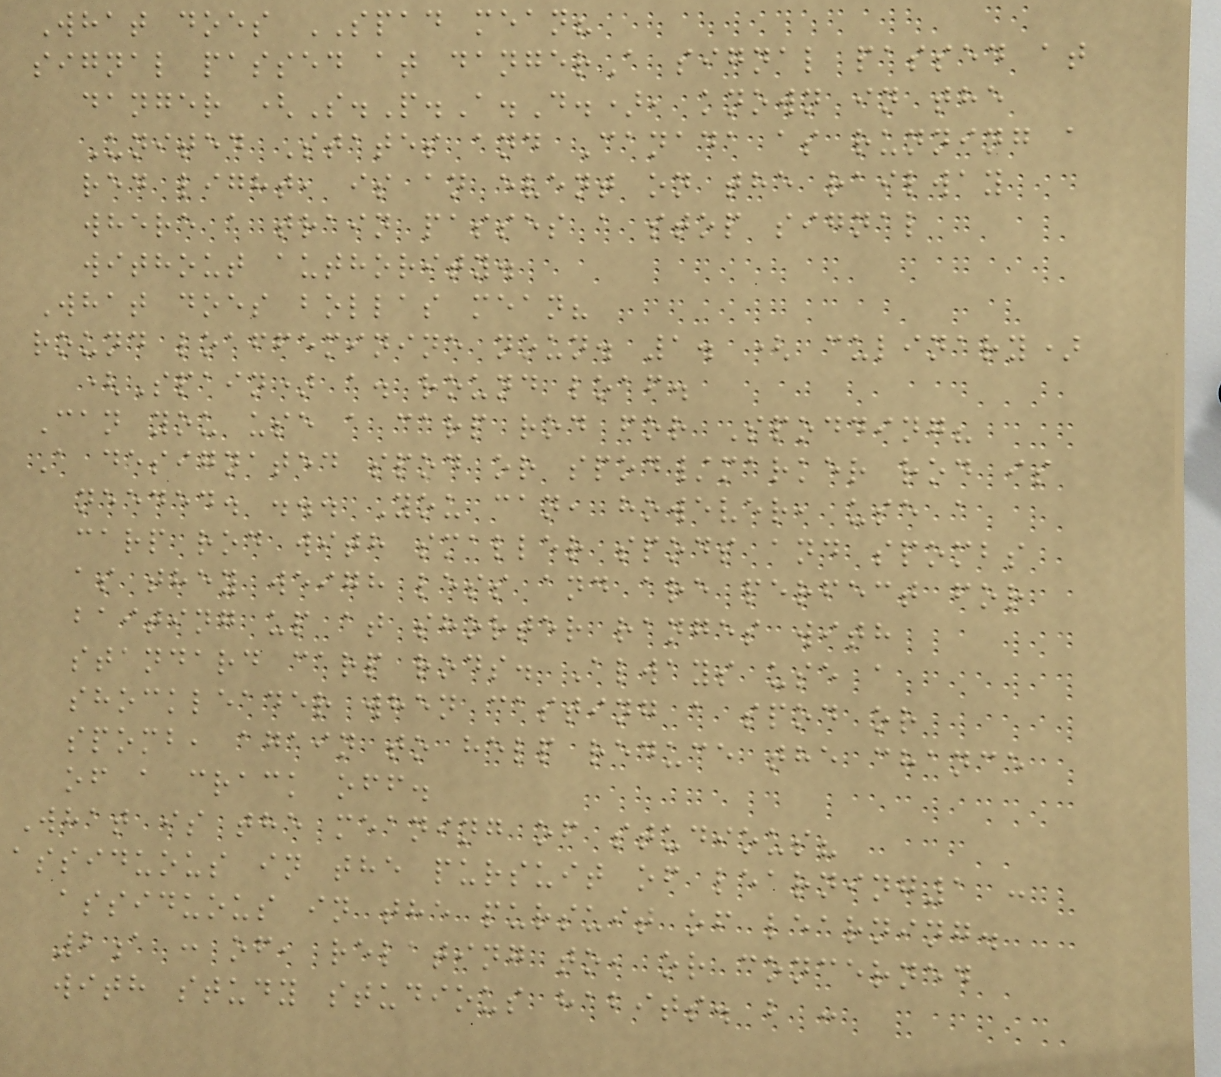What does SPAD mean?
signal passed at dangerA signal passed at
danger (S.P.A.D.), known in the
United States and Canada as running a
red light, is an event on the railway
where a train passes a stop signal
without authority.
What does bollas mean?
round loaffeminine noun. 1. ( culinary)
(Spain) a. round loaf.
Can you use a carp rod for Spodding?
A designated spod or spod/marker rod is
needed. ... You can, however, use a
carp rod with smaller spods and spombs
as they weigh less and are perfect for
baiting up at shorter ranges with
standard carp rods. Always use a
shockleader when casting a spod or
spomb, again to help reduce the chance
of a crack off.
What is the meaning of studious?
assiduous in the pursuit of learning1 :
assiduous in the pursuit of learning.
2a : of, relating to, or concerned
with study studious habits. b :
